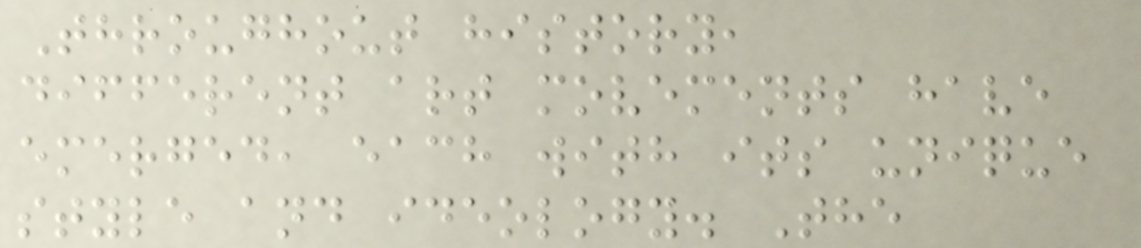Throughout history,
different art movements have
emerged, each with its unique
style and ideology. The
